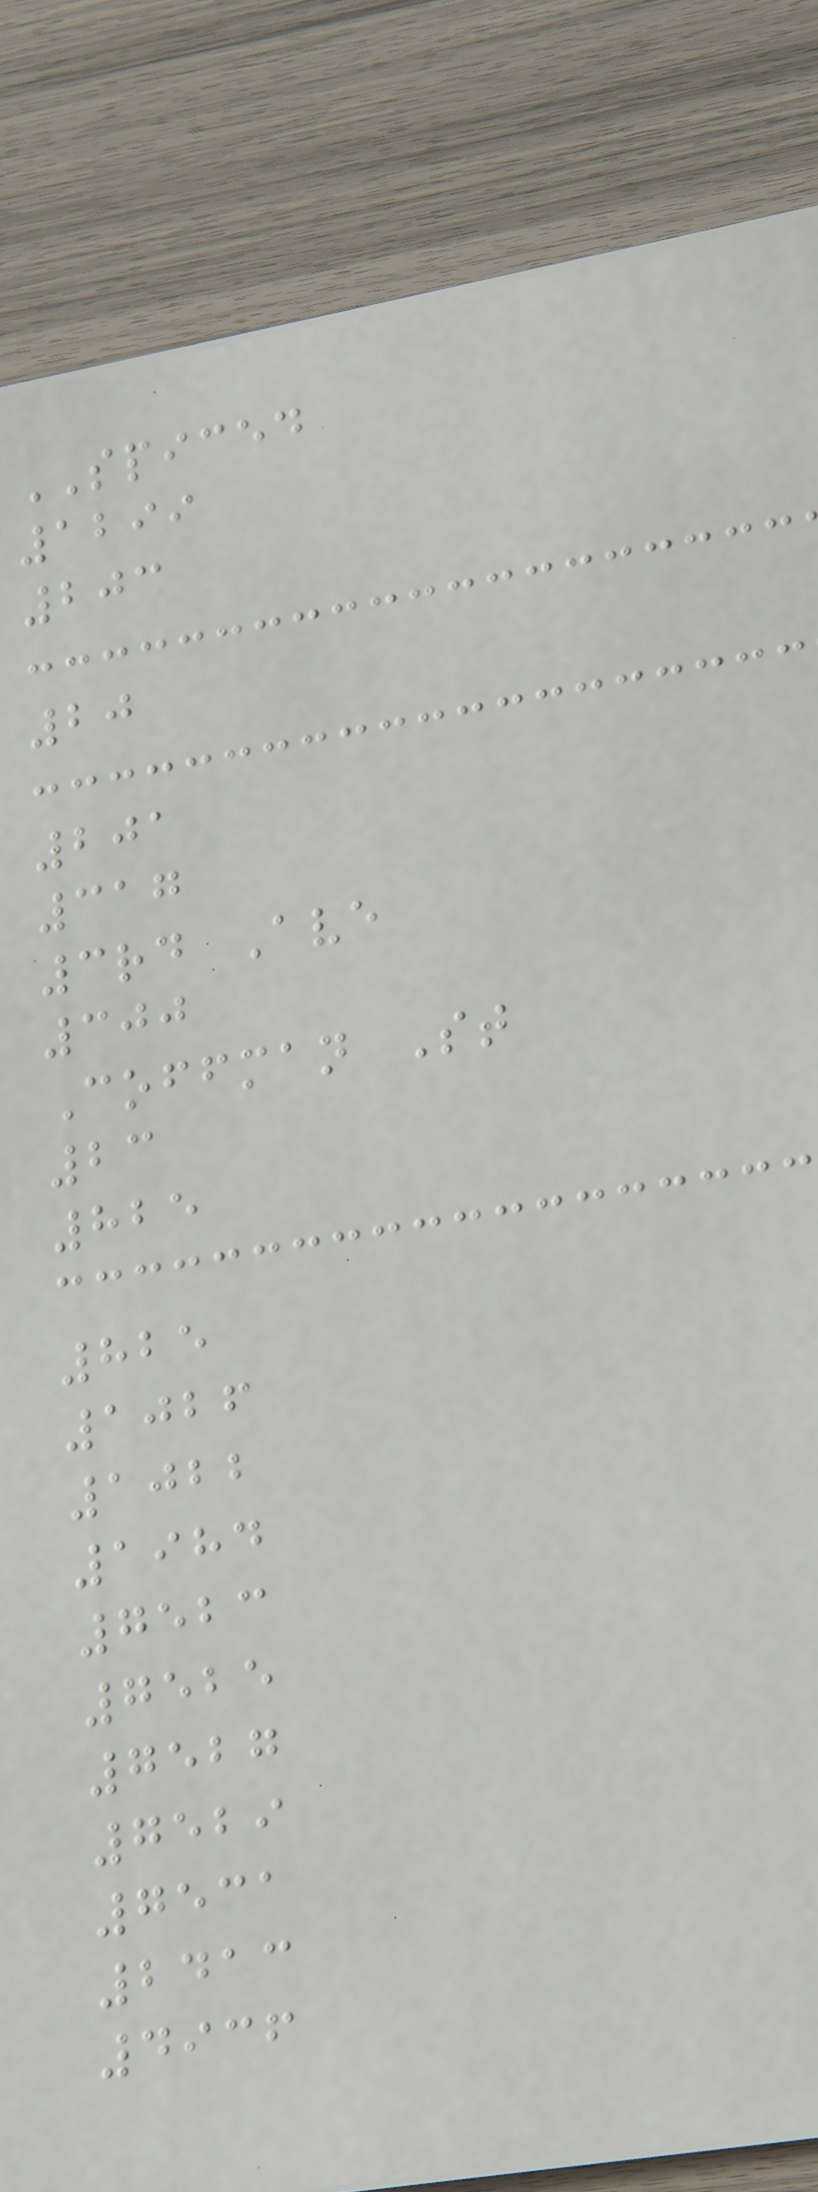SPICED
1299
203
20
201
317
3rd Ave
300
Coffman St
23
825
825
1026
1022
1984
7523
7525
7527
7529
7531
2413
4936
